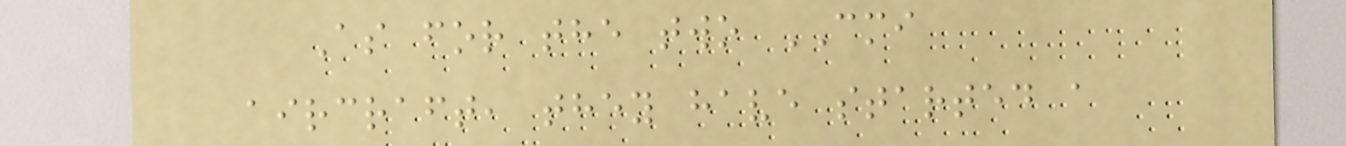As for the two CMI
aircraft, they have started a
